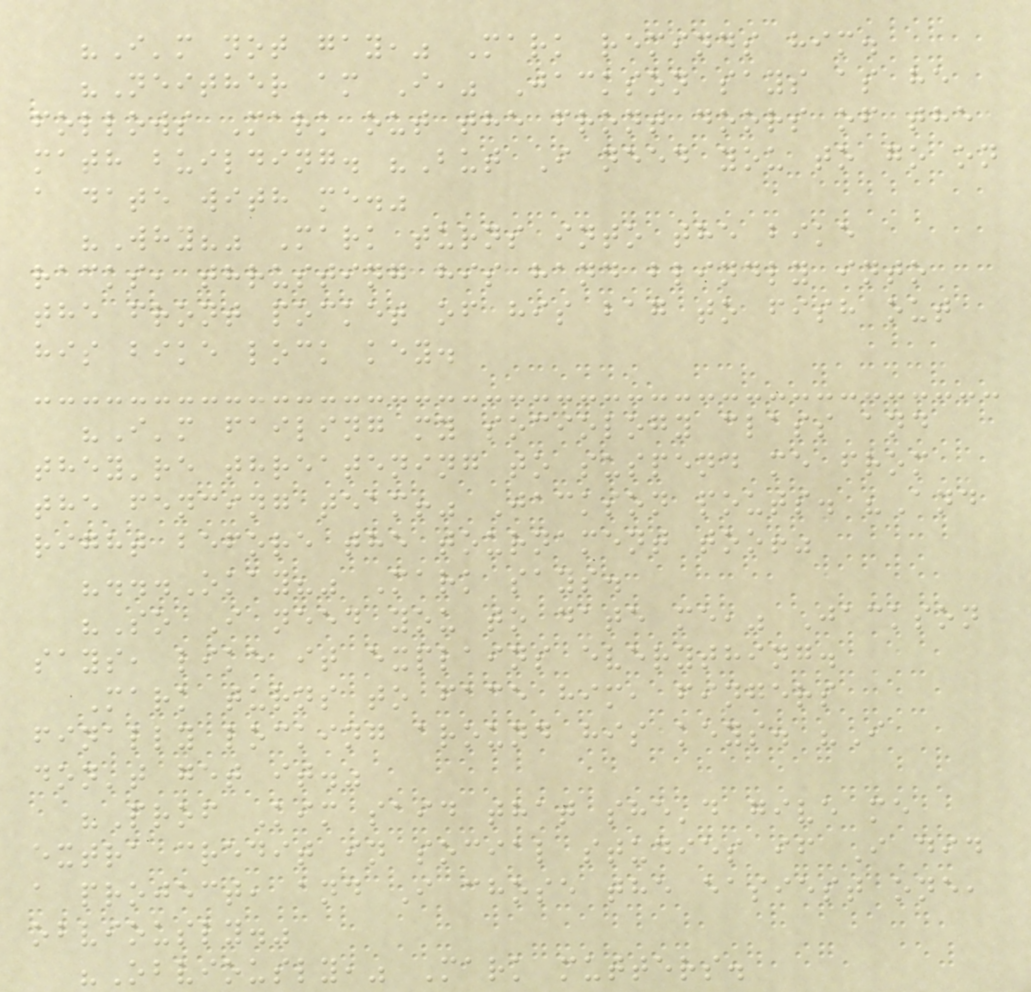"I'm not gay," Mark reminds him.
"Neither am I," Jackson says as he
follows Mark out the front doors of the
math building. "But I need you to go on
a date with me."
"Why?" Mark turns into the bike
racks, thrusting his hand blindly into
the front pocket of his bag to fish out
his bike lock key.
"I'm failing my sociology class and
they're threatening to suspend me from
the fencing team!" Jackson pouts. "And
right before the tournament too!"
"...Okay?" Mark says.
"So I need you to date me," Jackson
says, like it explains everything.
Mark turns to face him, fingers
finally locking around his keys. "I
don't get it."
"Prof Kim said that she'd give me
extra credit in social studies if I did
a project, and I chose the easiest one,
obviously."
"Obviously," Mark mutters.
